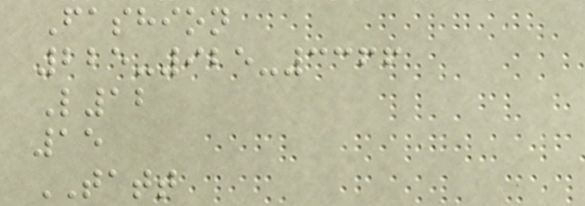Fashion
225-925-3366
L12
15
TATT
